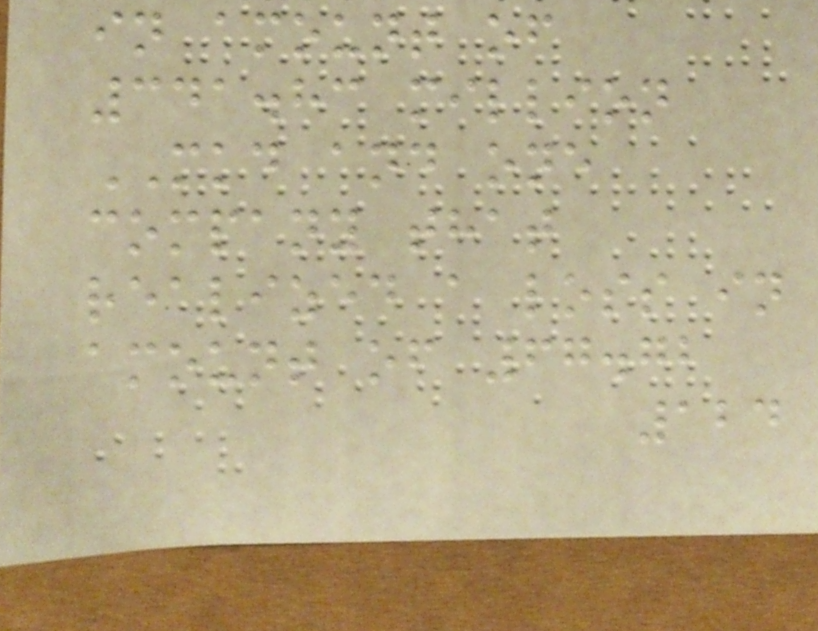in amount of
341.83 million
MKD and one
company that
realized a loss in
amount of 67.72
124
